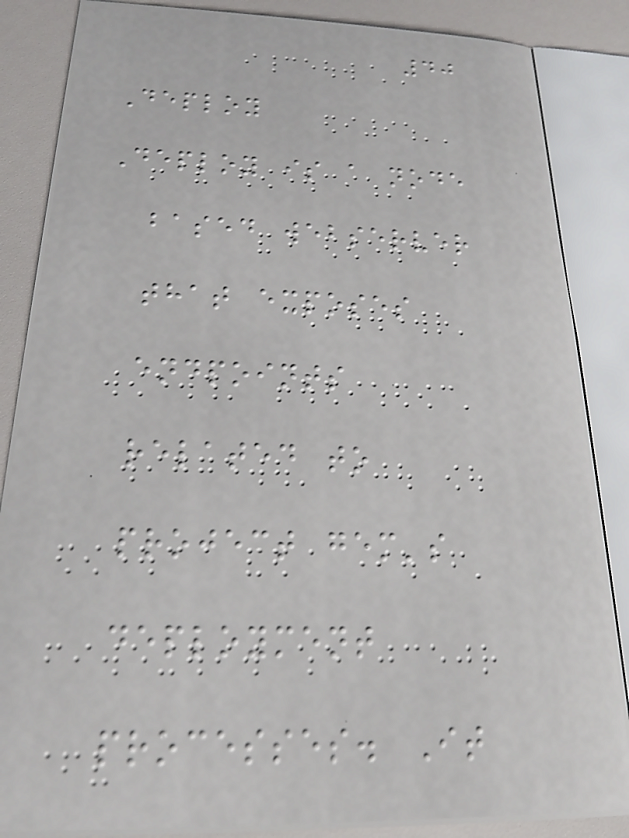40
Deploy
Deploy is a node
based webserver
that exposes
endpoints
related to
project gem's
deployment
processes. It
